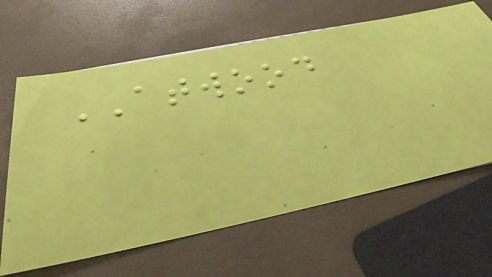ATWOOD
